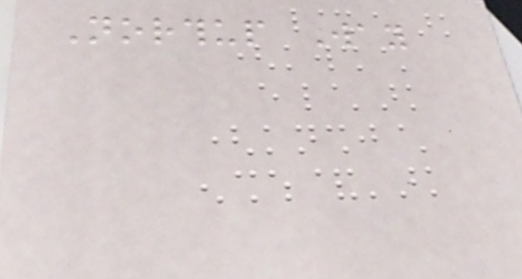Northup Way
